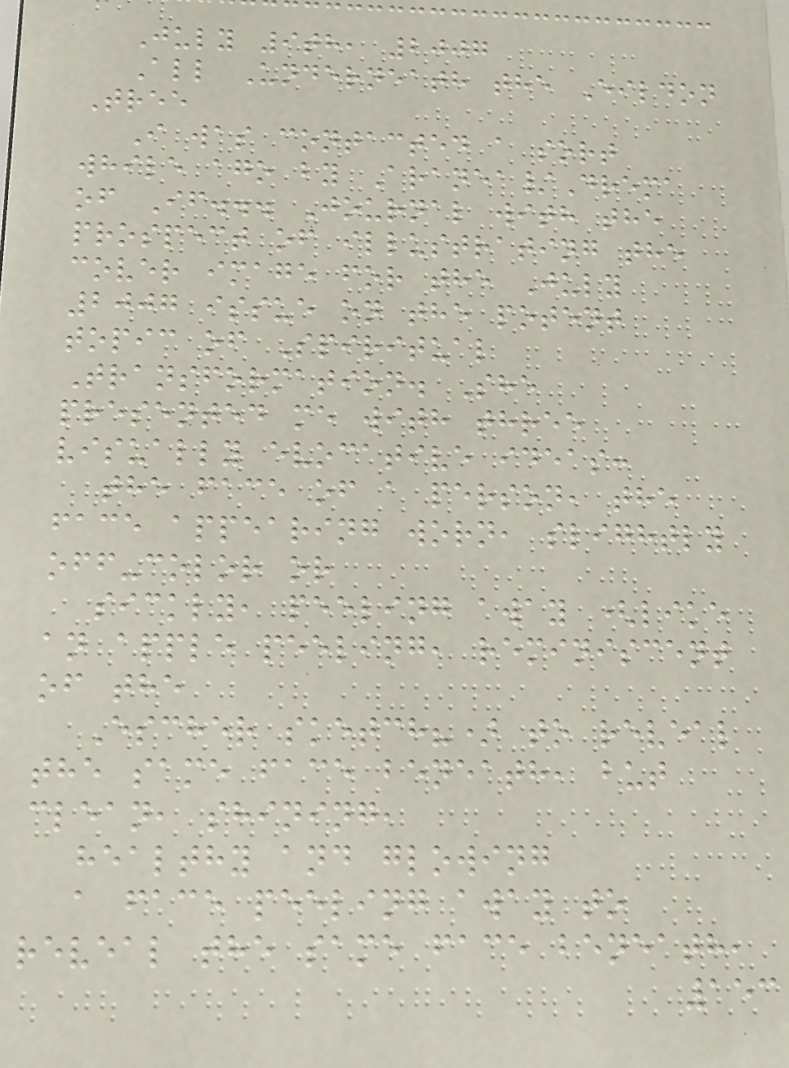July 9th, 2007
All Underneath the Eildon
Tree
I was contacted a sort
while ago by Aranea/Drema
of If... Journal with the
prospect of illustrating the
cover image for the July
2007 issue on the potent
topic of Spiritual
Transformation. She
presented me with three
visually evocative ideas:
the face of a person, the
face appearing worn, slightly
off-color or
sickly, peeling away (like
an apple peeling, reminiscent
of the
Escher sketch?) to reveal
the same face beneath, but
clean, shining,
healthy and glowing
a face peeling away to
reveal the same face beneath,
153
